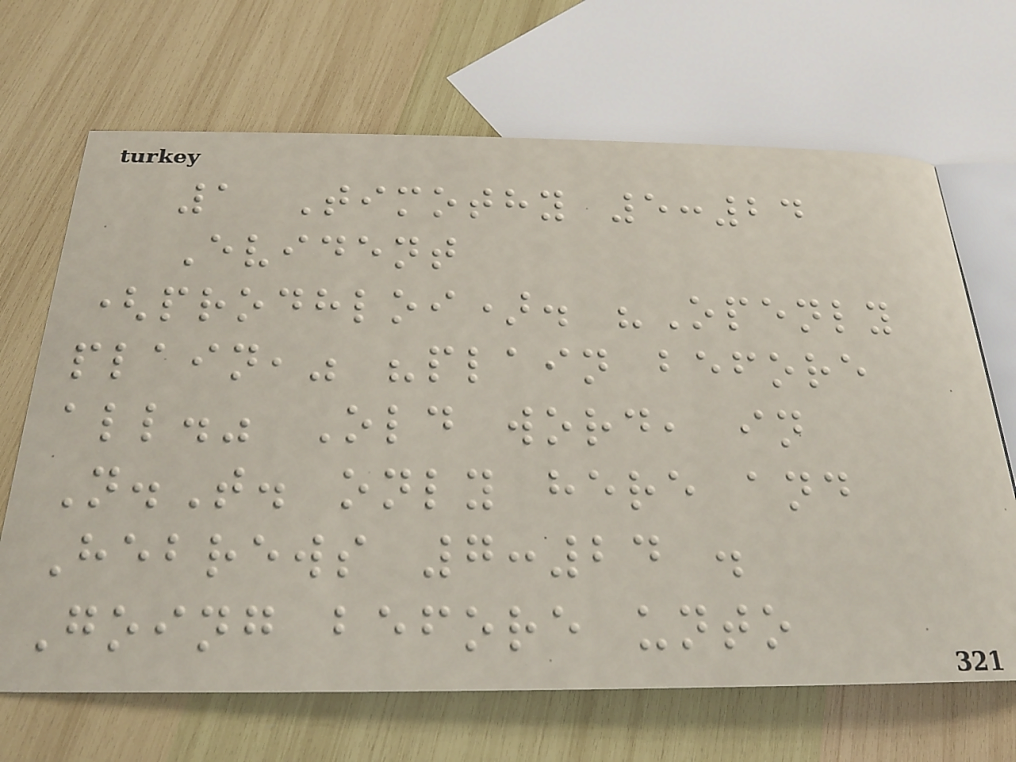1 Timothy 5:24
Evident
(prodhloi). "Openly
plain," "plain before
all." Old word, in
N.T. only here and
Hebrews 7:24 .
Going before unto
